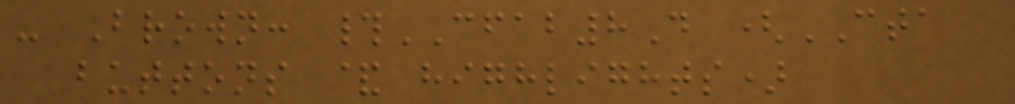- Brown: #CFAB8D (CTA
buttons & highlights)
